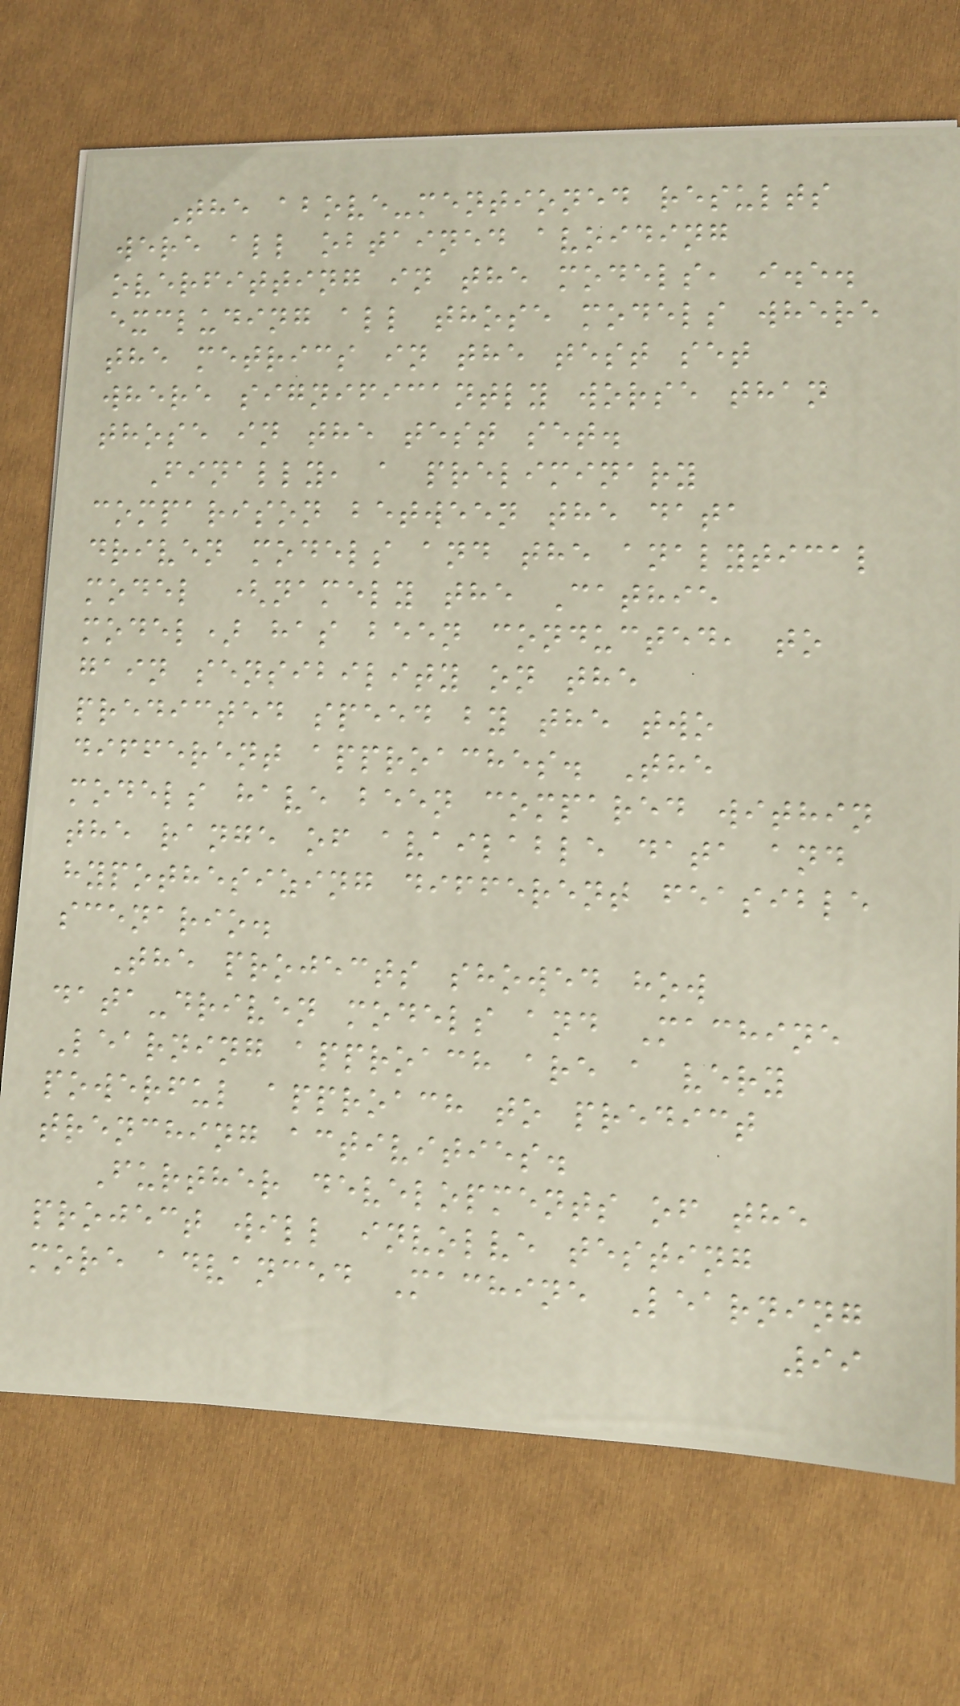The above-mentioned results
were all obtained avoiding
overfitting in the models, i.e.
excluding all those models where
the metrics in the test set
where significantly worse than
those in the test set.
Finally, a preliminary
comparison between the data
driven models and the analytical
model (namely the Cathie
model) has been conducted, to
gain sensibility on the
predicted speed by the two
different approaches. The
models have been compared within
the range of available data and
hypothesizing different feasible
scenario.
The projects showed how
data-driven models and Machine
Learning approach are a very
powerful approach to predict
trenching activities.
Further developments of the
project will involve testing
more advanced Machine Learning
99
